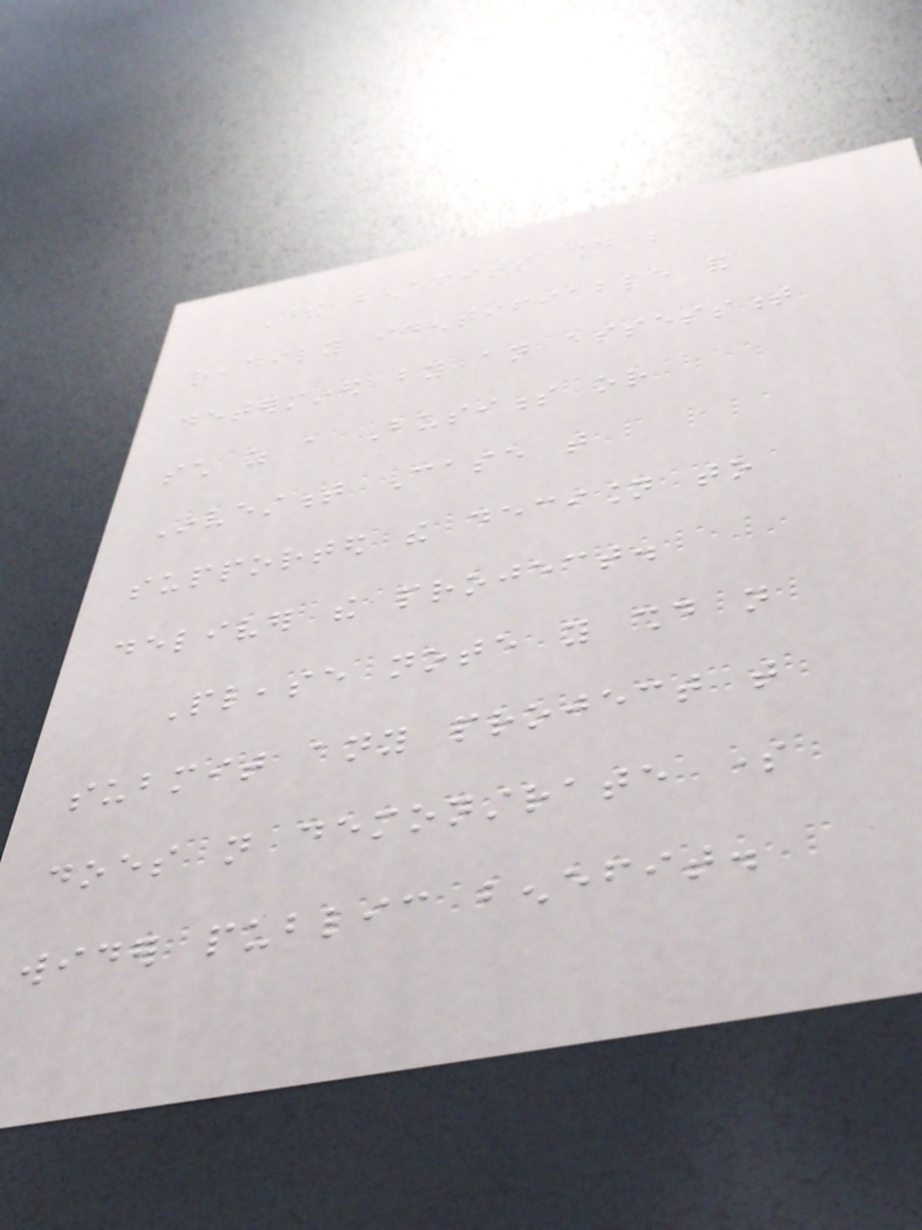These benefits should be
readily identifiable and
determined by an assessment
such as a Business or
Investment Case that
supported the decision to
deliver the project.
Please note you should not
submit any project that
does not demonstrate some
wider public benefit.
